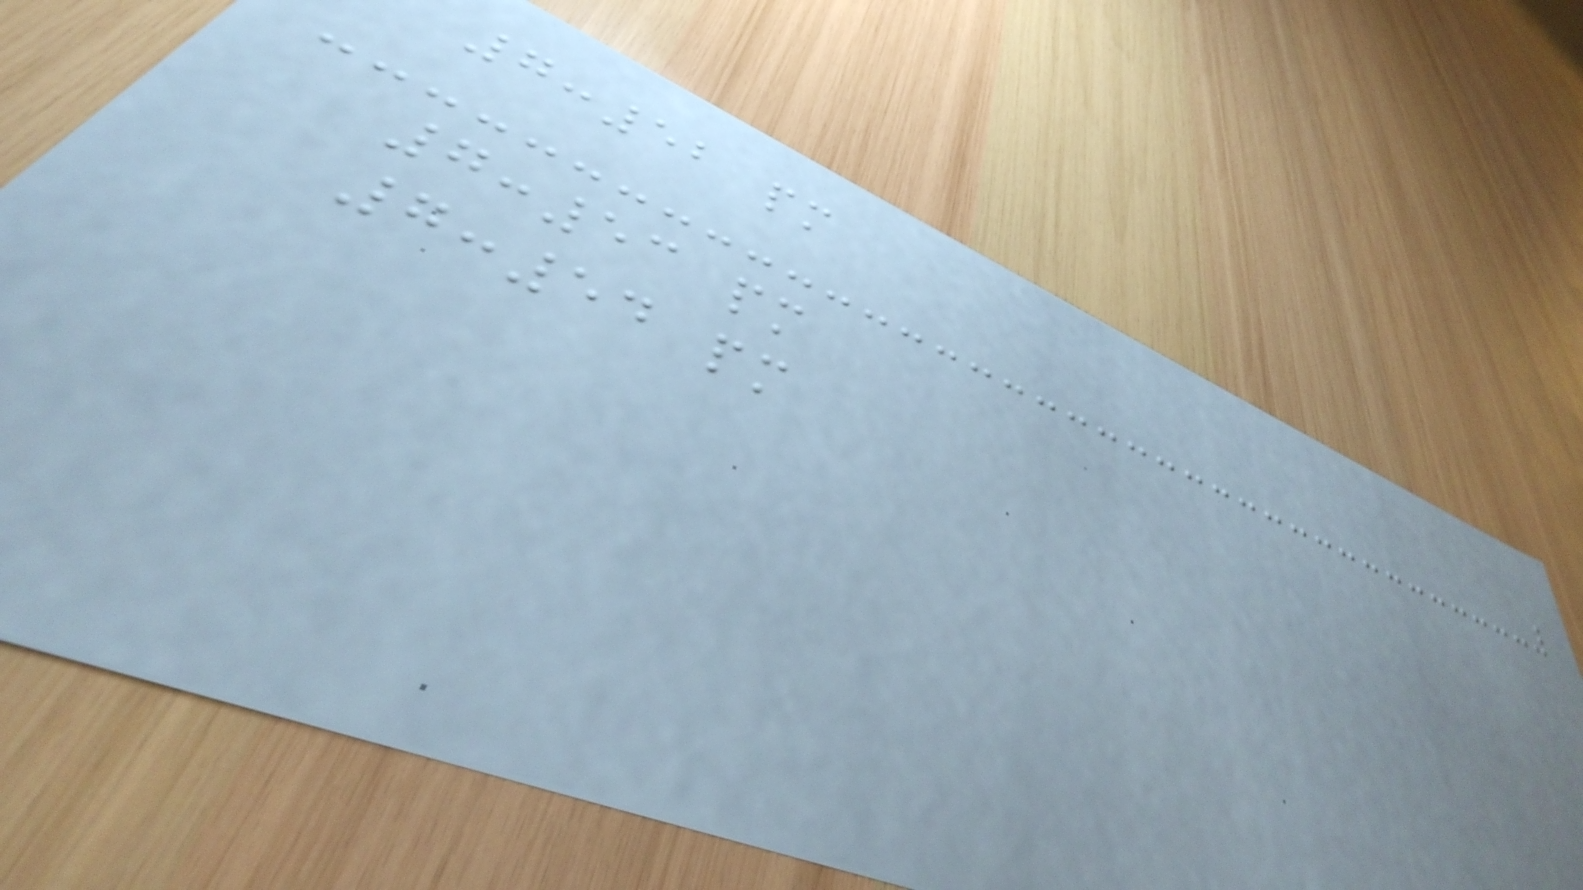7:52 pm
7:53 pm
7:54 pm
